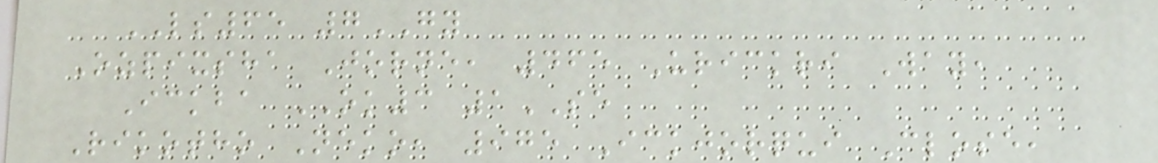LS65 7GY
Ozpixsha Jorne, 465 Urickri Way,
Ickba OK3 1SE
Rikotho Neko, 975 Ickjorqui Close,
